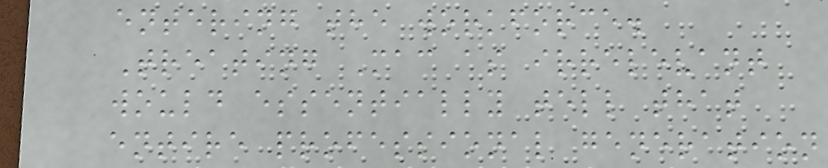entering the workforce.
Treating Mac as irrelevant
would essentially tell that
entire professional generation
